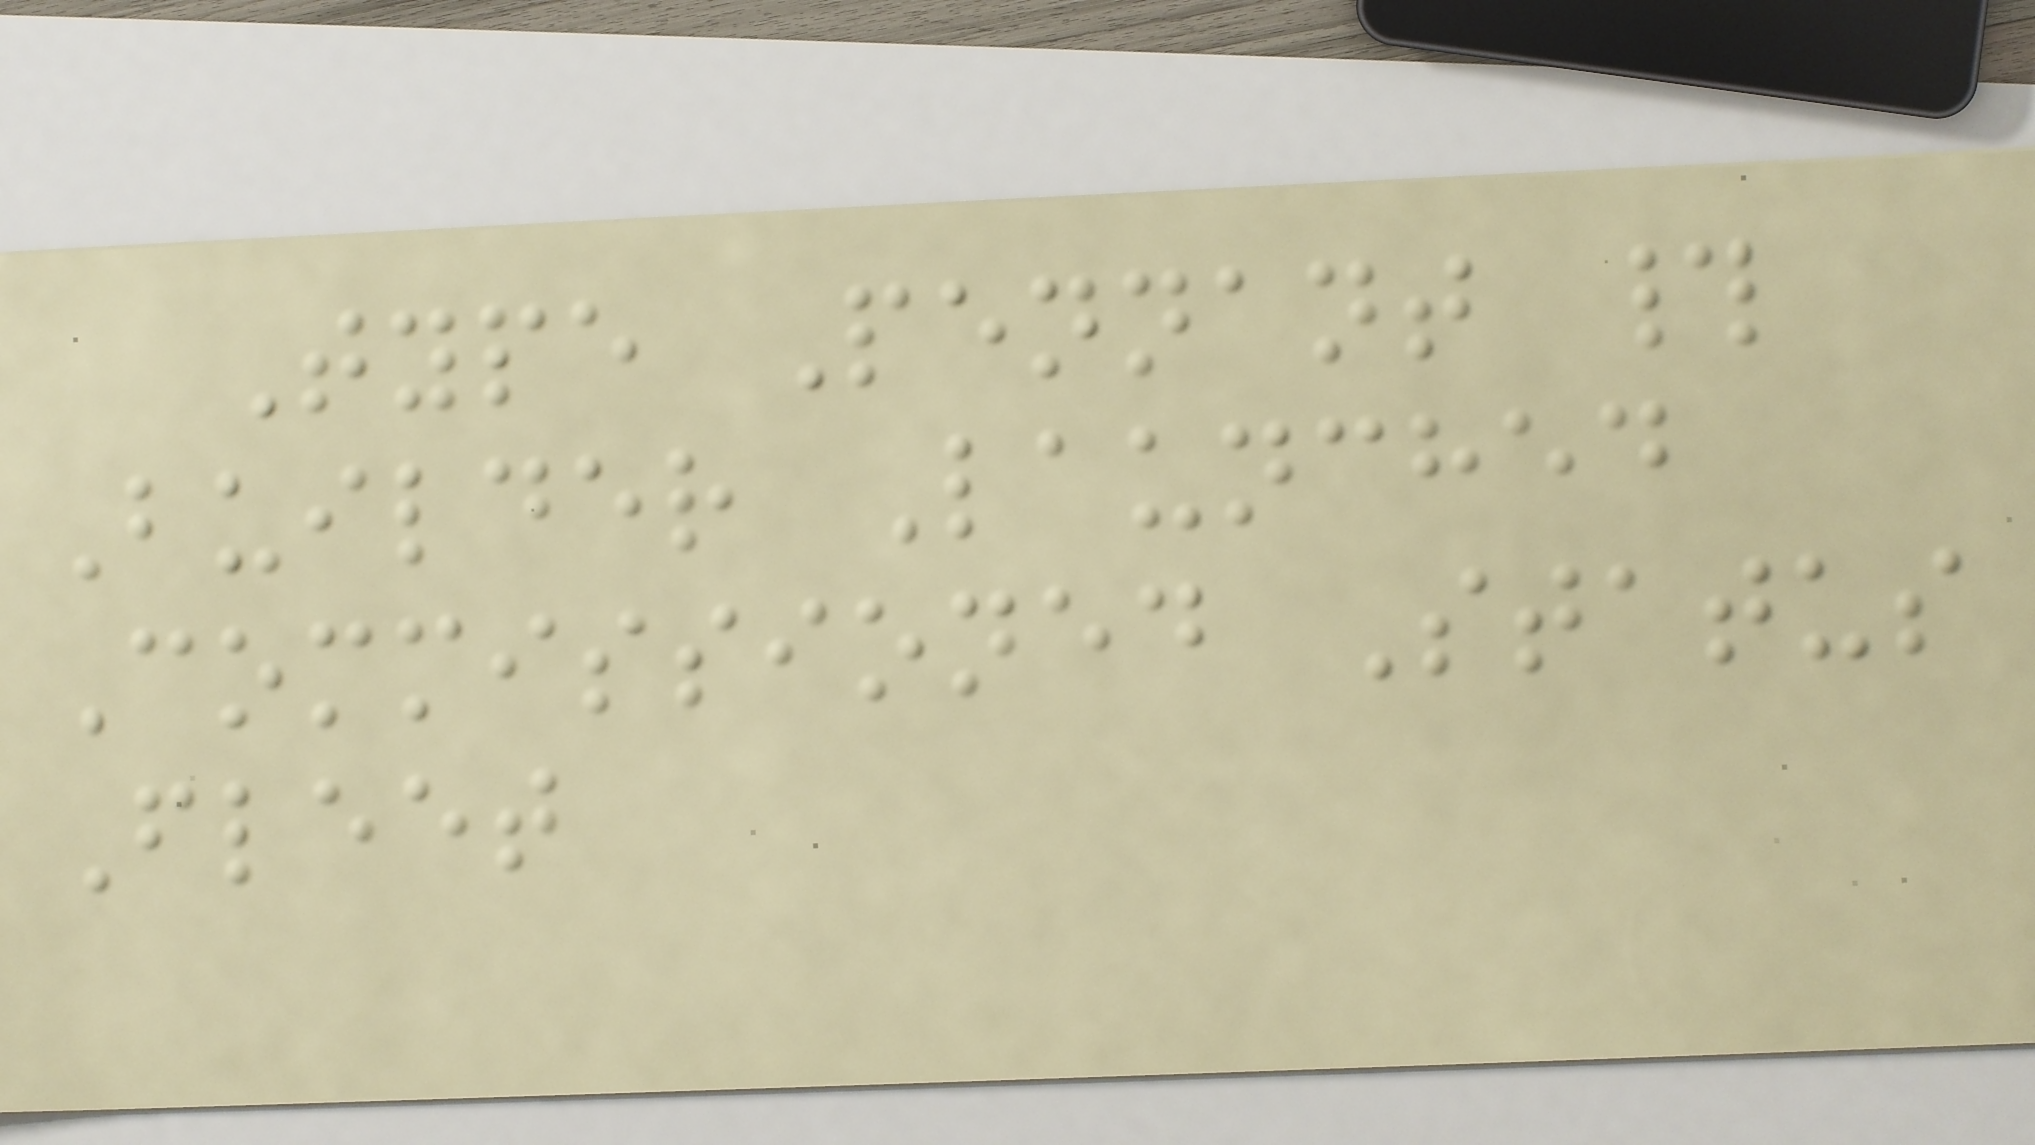Type Pennant #
Builder Launched
Commissioned Status
Fleet
